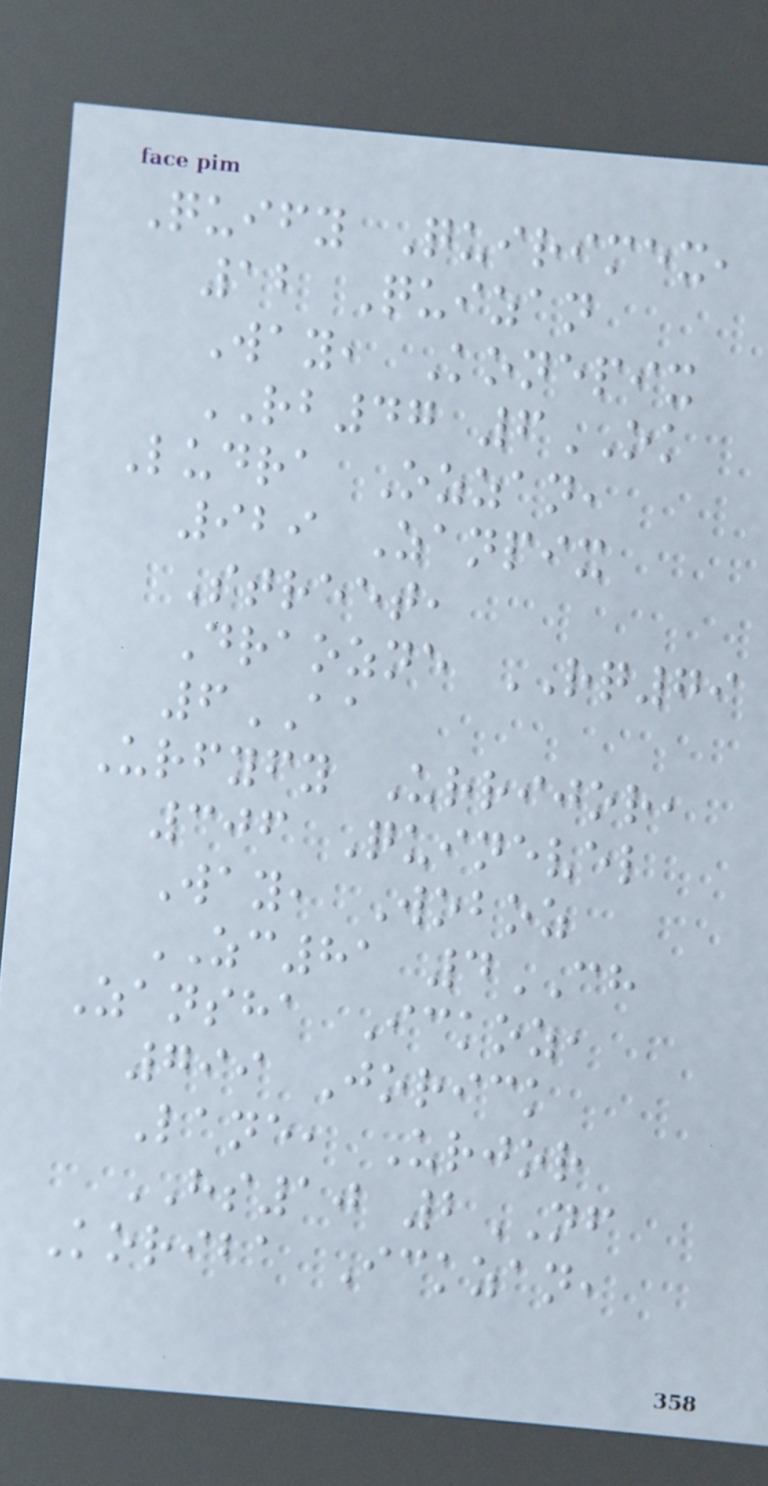Quify Quirimex,
12 Quizan
Way, Konepix
RB47 6OK
Ludra Ozzan,
929 Zanpix
Street,
Draozne RQ79
6AA
Urfyfy Urrijor,
306 Quinevel
Way, Woboz
ZC81 4CH
Zansha Ickoz,
799 Jorick
Lane, Urjor
HS10 2NF
Koriba Ickzan,
